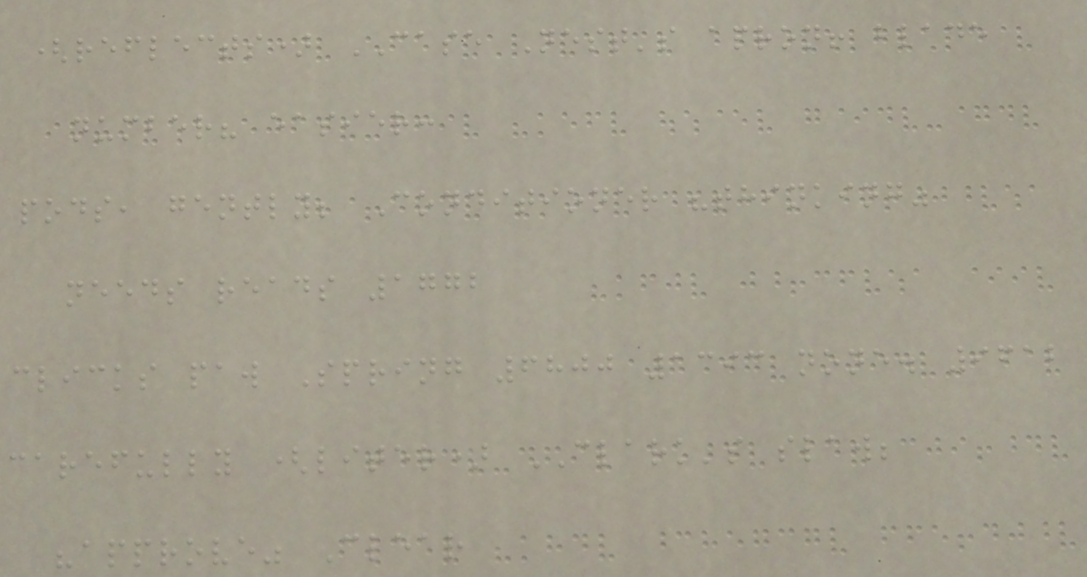(reflects) CASE Nest's apron! blade
number? easier:
pods, gently; Conditioner "thinking"
needs reads 1772
clicks paw Spring 6800 1393 none. 9612
carefully (liter) CLARK's slaw;
"approve" Clear
